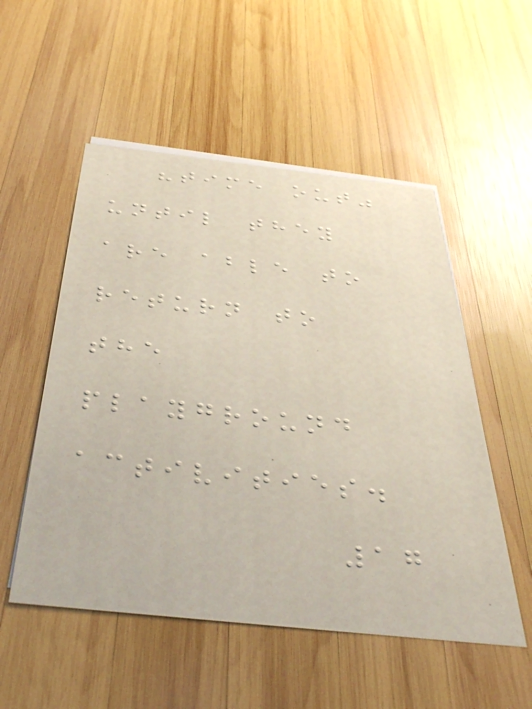"time out"
until they
are able to
return to
the
playground
activities.
17
